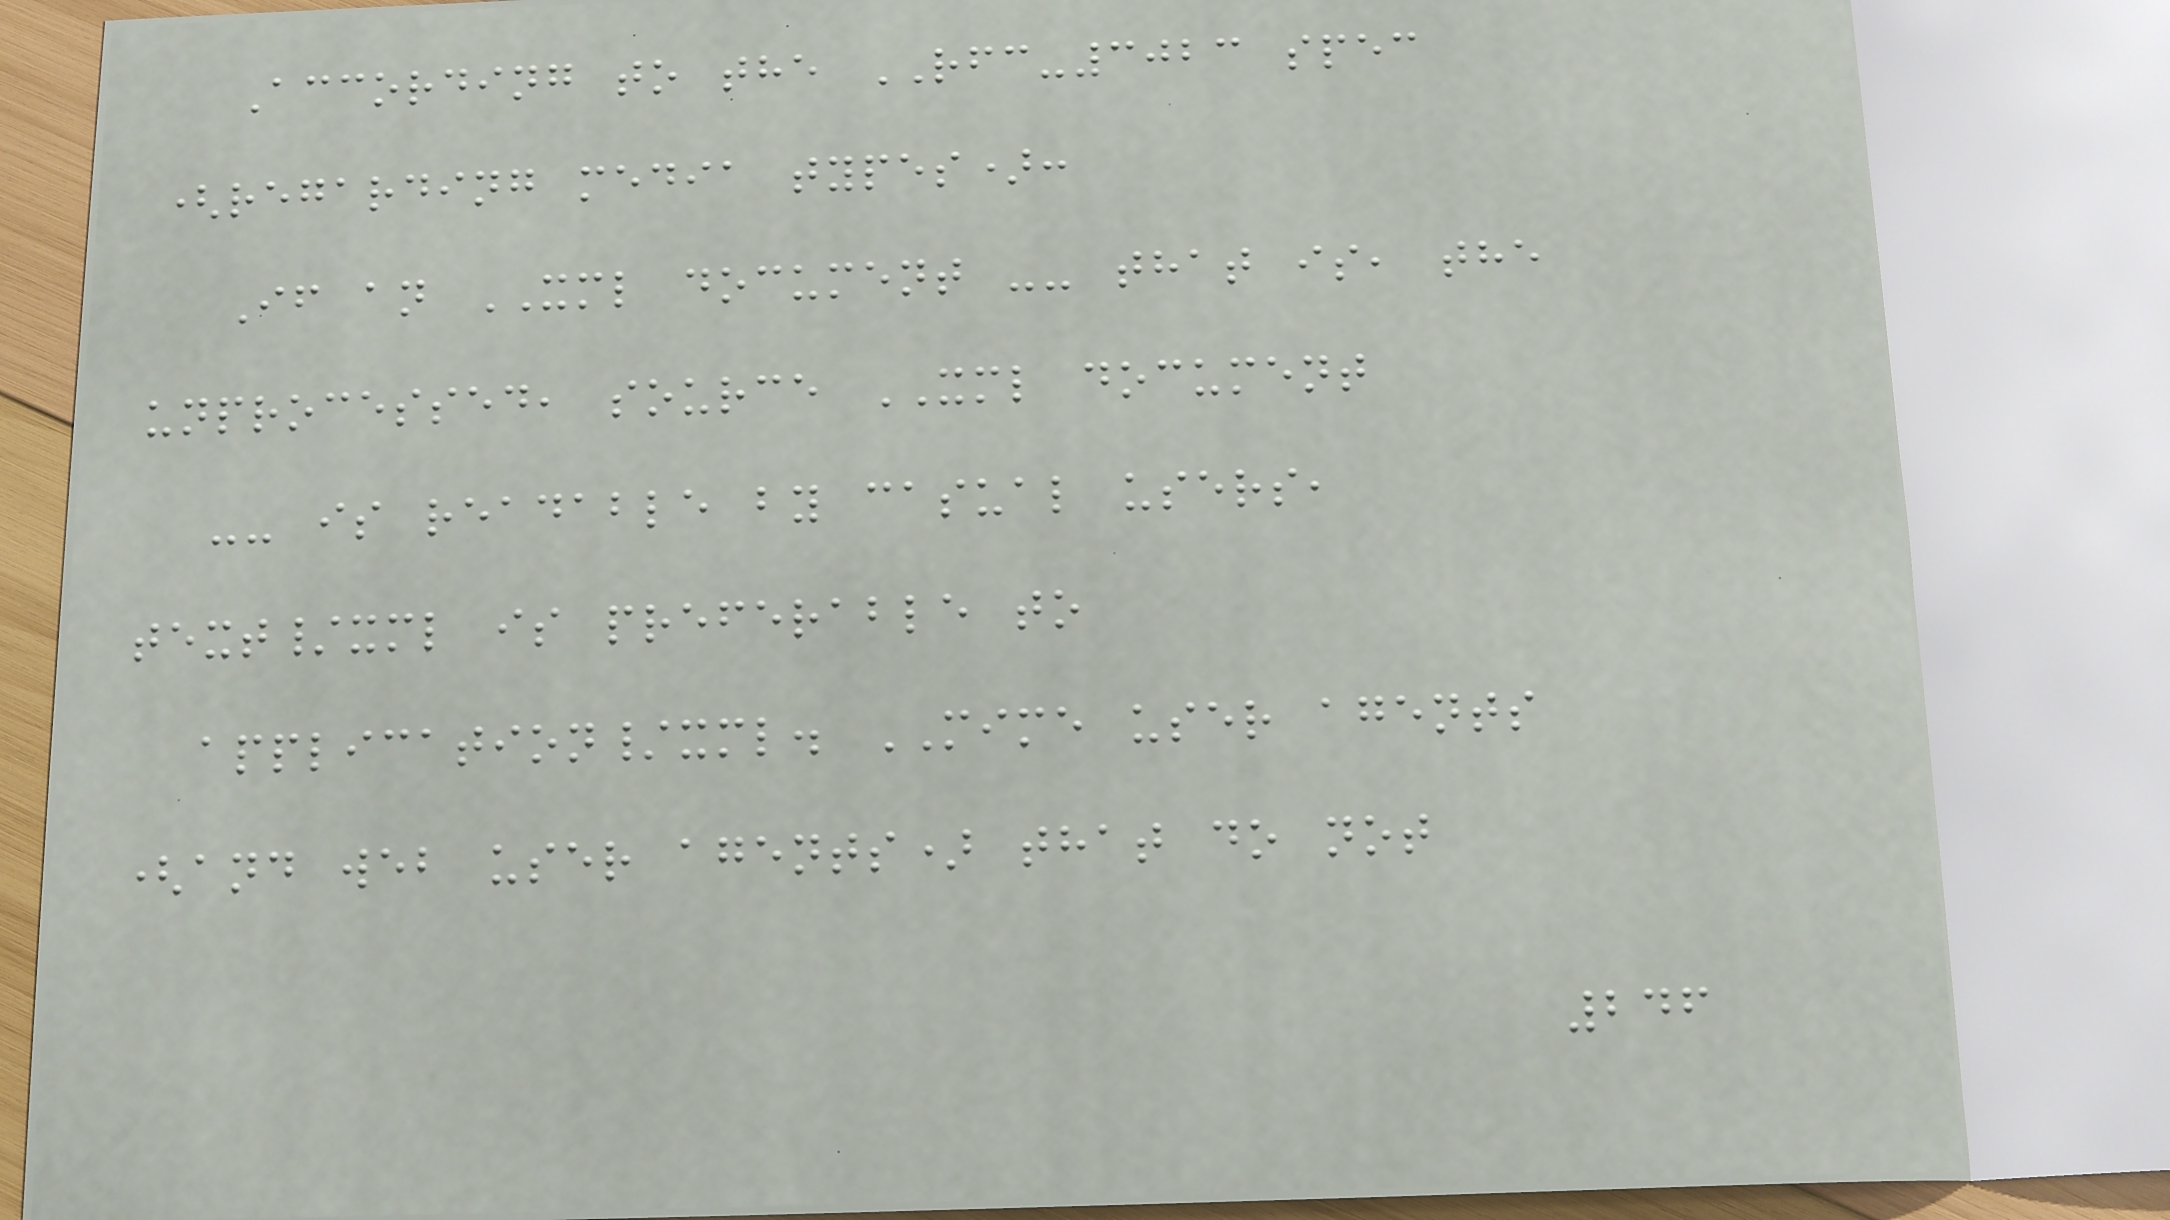According to the RFC-3023 spec
(regarding media types):
If an XML document -- that is, the
unprocessed, source XML document
-- is readable by casual users,
text/xml is preferable to
application/xml. MIME user agents
(and web user agents) that do not
246
